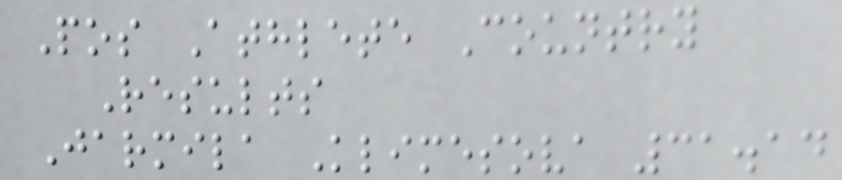Pos Athlete Country
Results
Jarmila Klimesova 31.14
